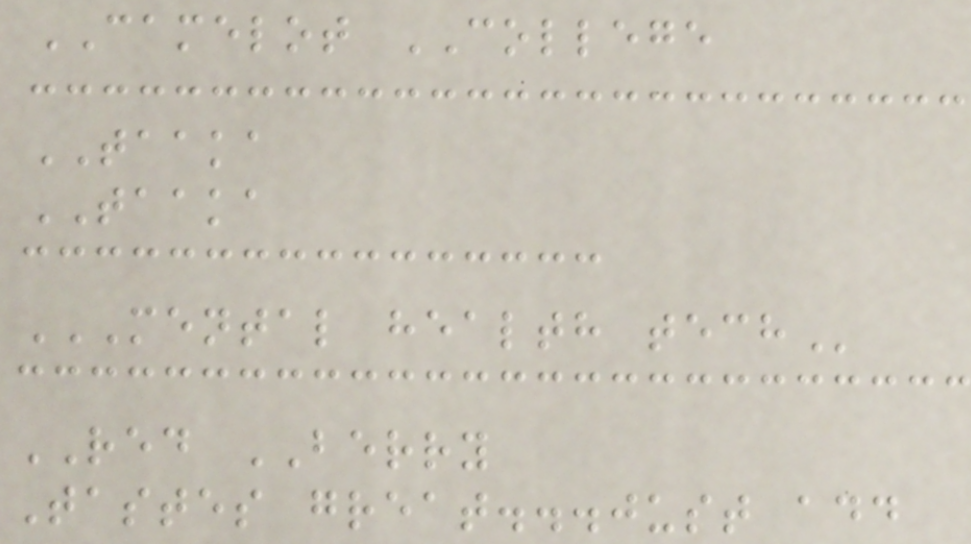CAMELOT COLLEGE
TAAKA
TAAKA
MENTAL HEALTH TECH
RED BERRY
Tastes great...just add
